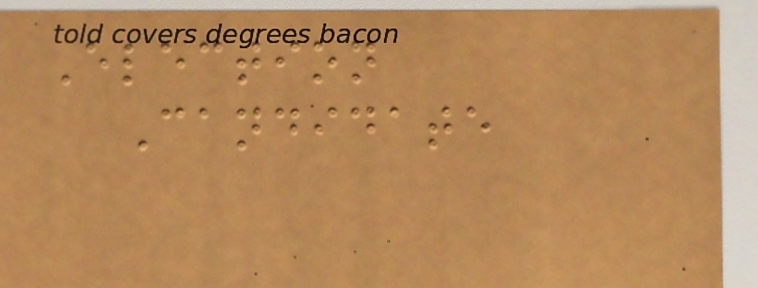Election
Candidate
